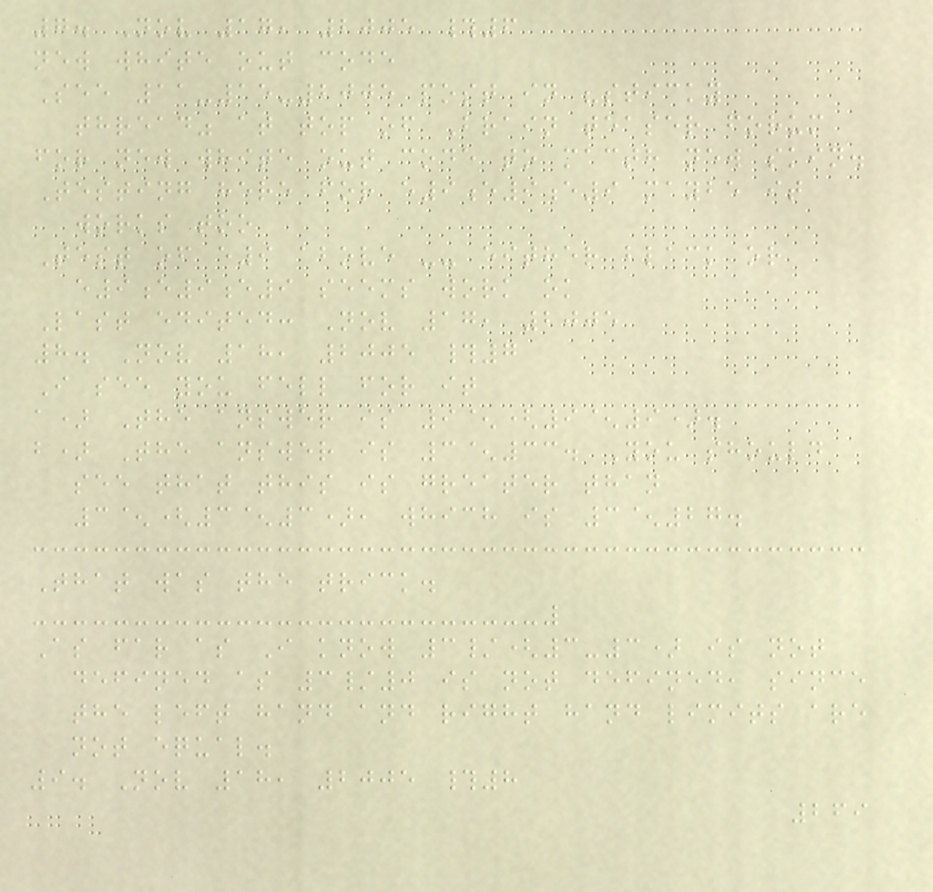7. Nov 17, 2005 #6
new white out code
See 11-15-2005 post in "sticky
thread" at top of Brain teaser forum
for new white out code to macth new skin.
Testing here for e9e9e9 maybe it
works too
Test of e9 above -- either black or
e9e9e9 seems work ok
Last edited: Nov 17, 2005
8. Nov 18, 2005 #7
I see you fell for it
a) The answer is 9^(9^9).
b) The answer is 3^33. You should
see that this is greater than
3^(3^3), which is 3^27.
That was the trick.
As far as I know 3/(3-3) is not
defined as 3/0 is not defined, since
the left hand and right hand limits are
not equal.
9. Nov 18, 2005 #8
269
